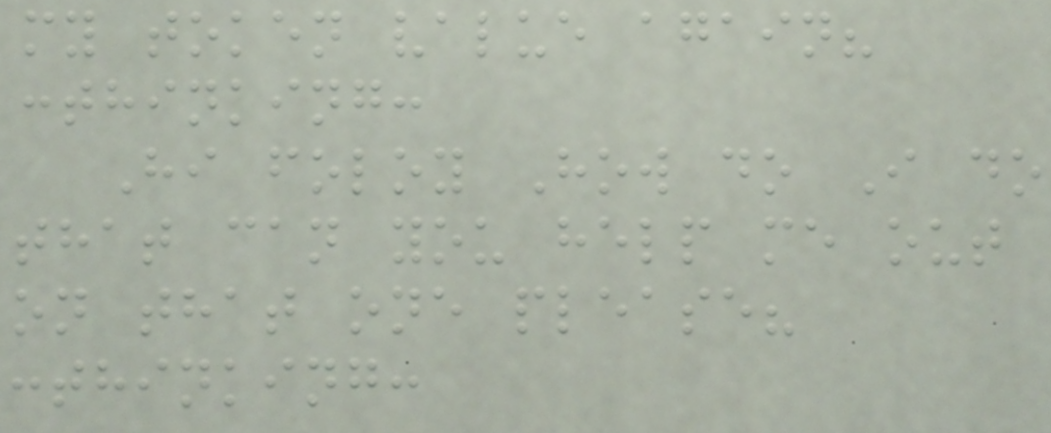my token value again?
:thinking:
Hi foloy How do I do
that can you help me out
on that one please?
:thinking:
